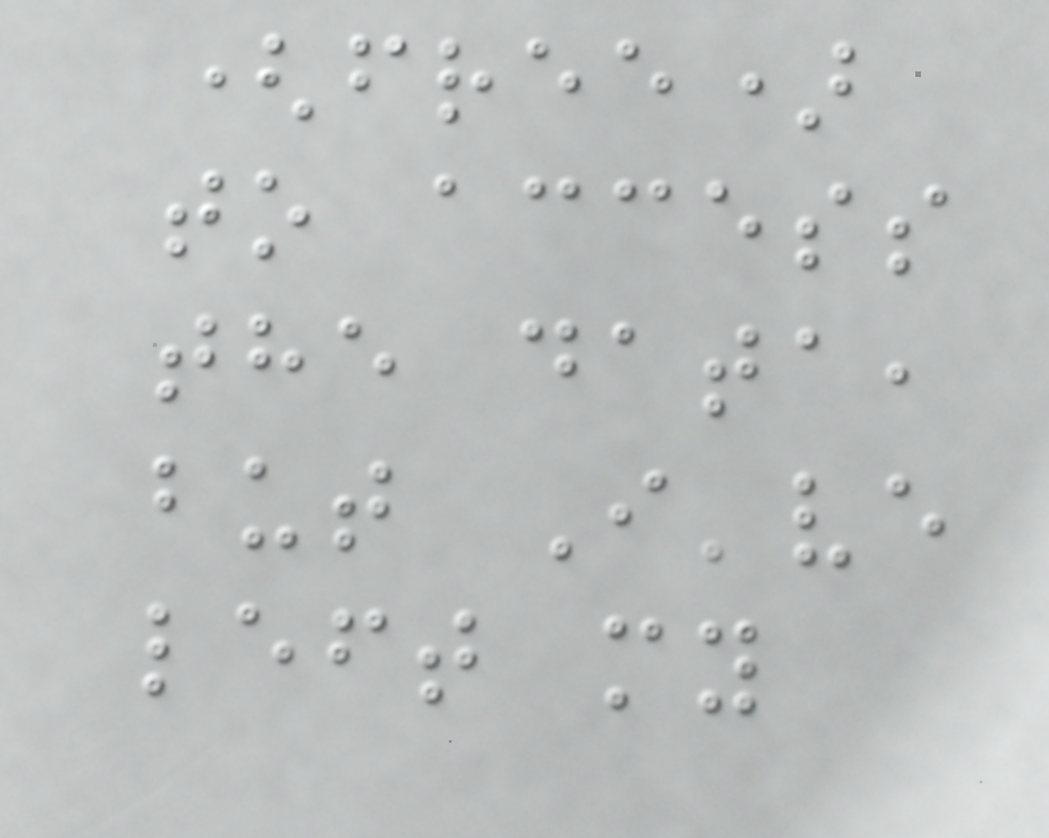(free)
to access
the data,
but I've
left my
